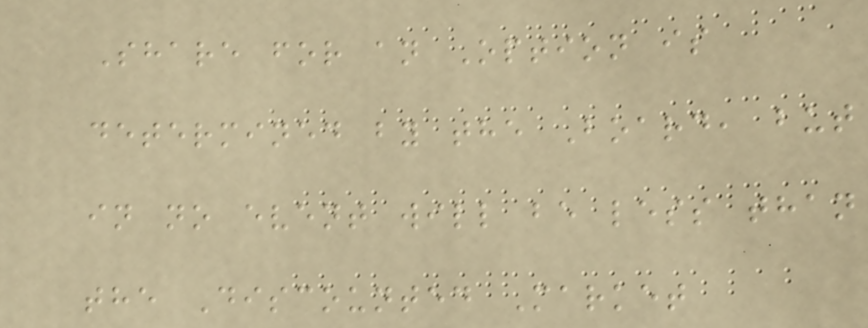Share for an Option is
determined by the Board, but
in no event will be less than
the Discounted Market
